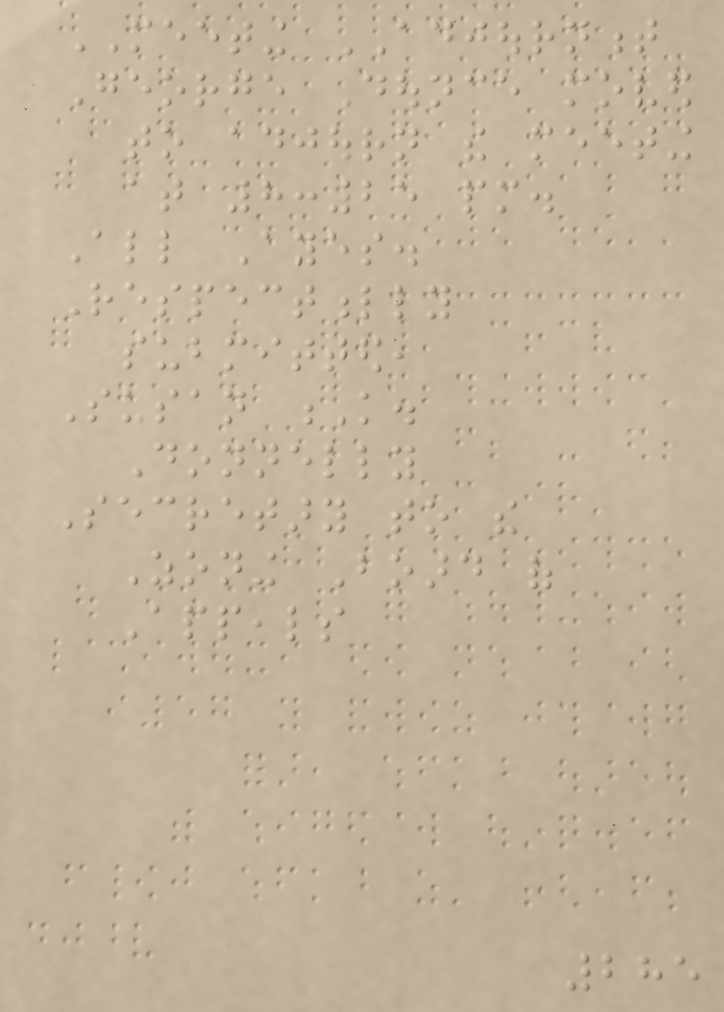MEETING ADJOURNMENT
George Dounce moved
to adjourn the meeting
at 8:25 pm.
All Ayes.
Respectfully
submitted,
Susan K.
Donnelly
Secretary to the
Zoning Board of
Appeals
285
